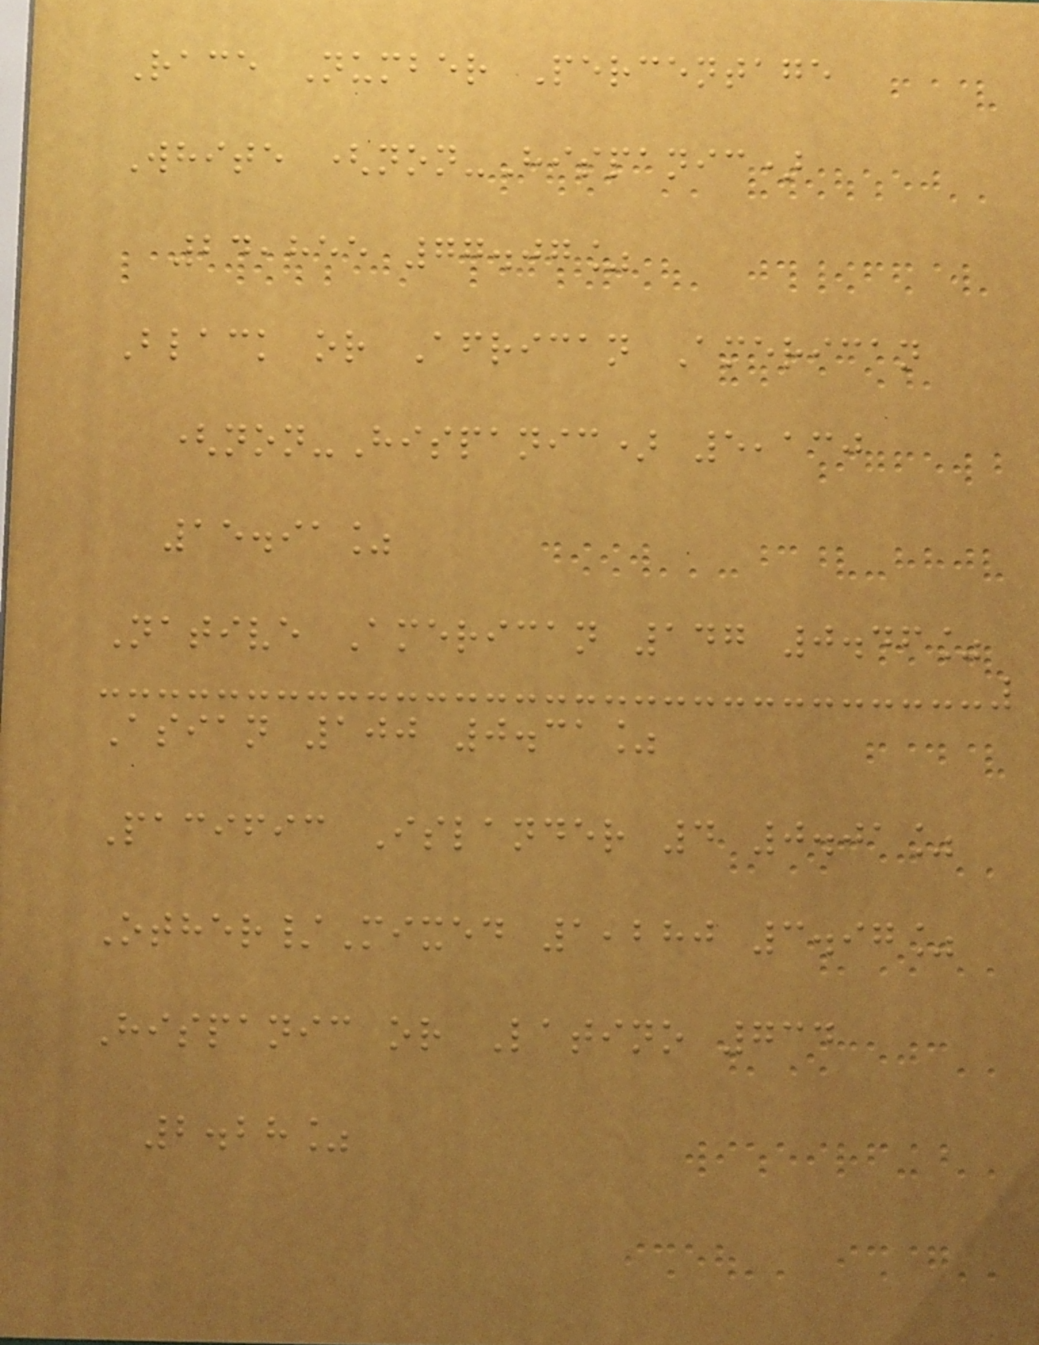Race Number Percentage
White (non-Hispanic)
24,855 77.07%
Black or African American
(non-Hispanic) 5,130
15.91%
Native American 147 0.46%
Asian 100 0.31%
Pacific Islander 4 0.01%
Other/Mixed 1,280 3.97%
Hispanic or Latino 734
2.28%
